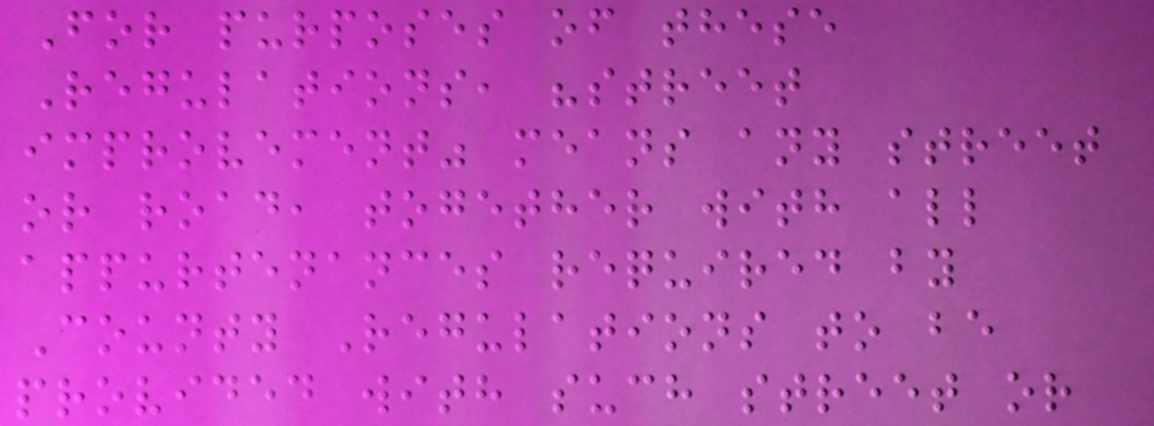For purposes of these
Regulations, "street
improvement" means any street
or road, together with all
appurtenances required by
County Regulations to be
provided with such street or
